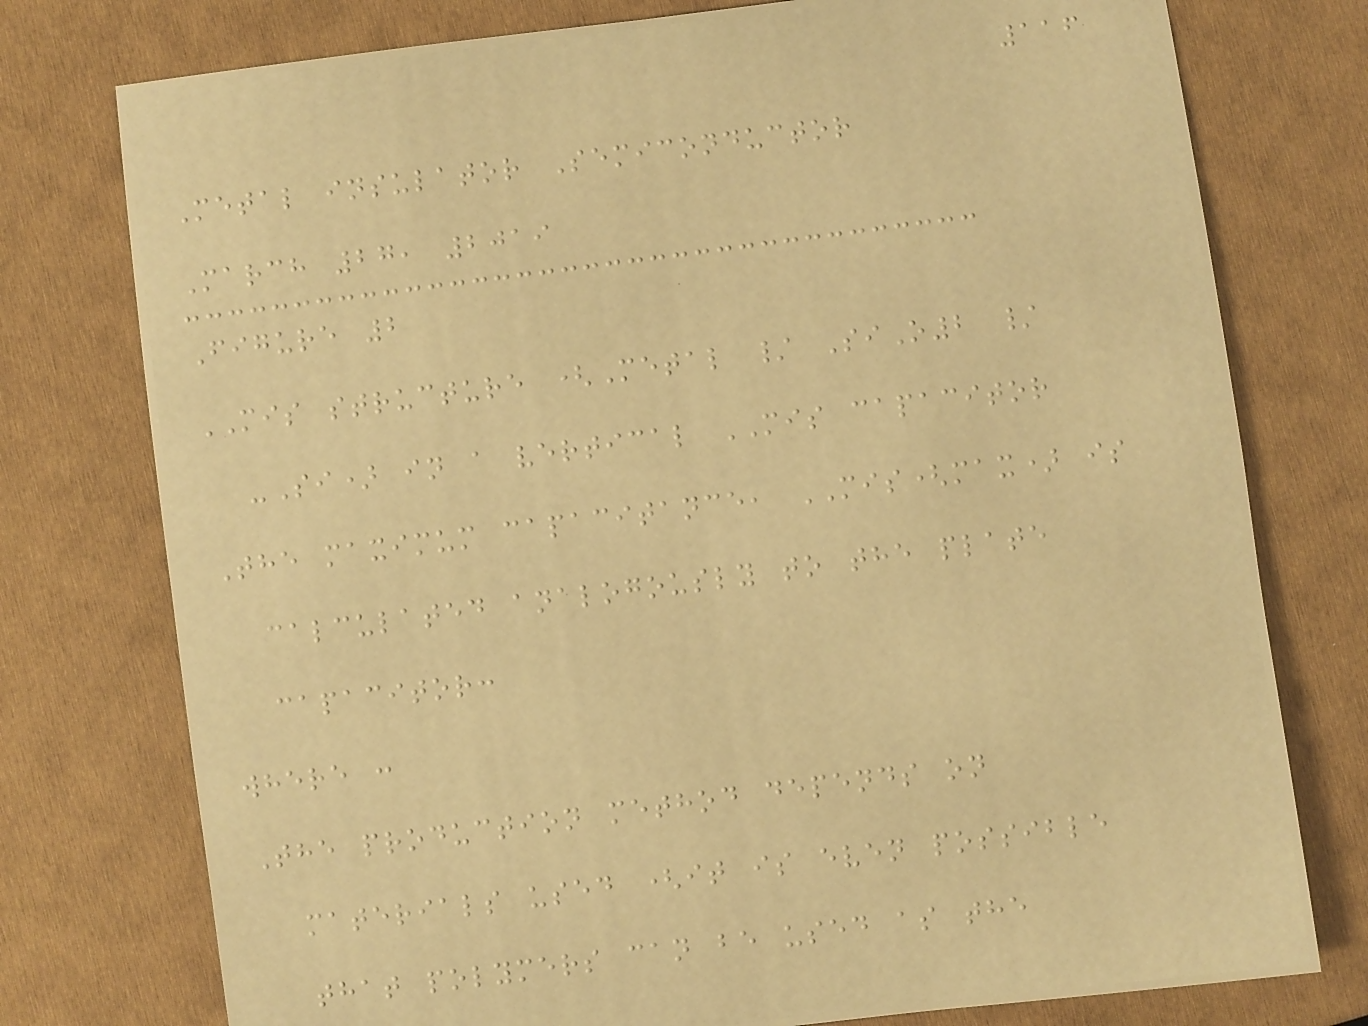116
Metal insulator Semiconductor
March 27, 2019
Figure 2
MIS structure (Metal / SiO2 /
-Si) in a vertical MIS capacitor
The maximum capacitance, MIS(max) is
calculated analogously to the plate
capacitor:
where :
The production method depends on
materials used (it is even possible
that polymers can be used as the
